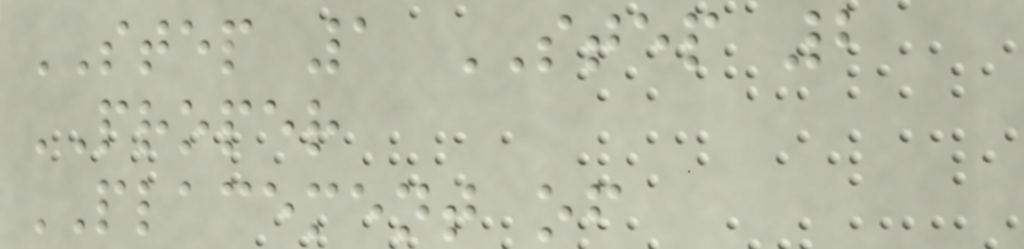STEP 1 STEP 2
PROPER
PLACEMENT of
